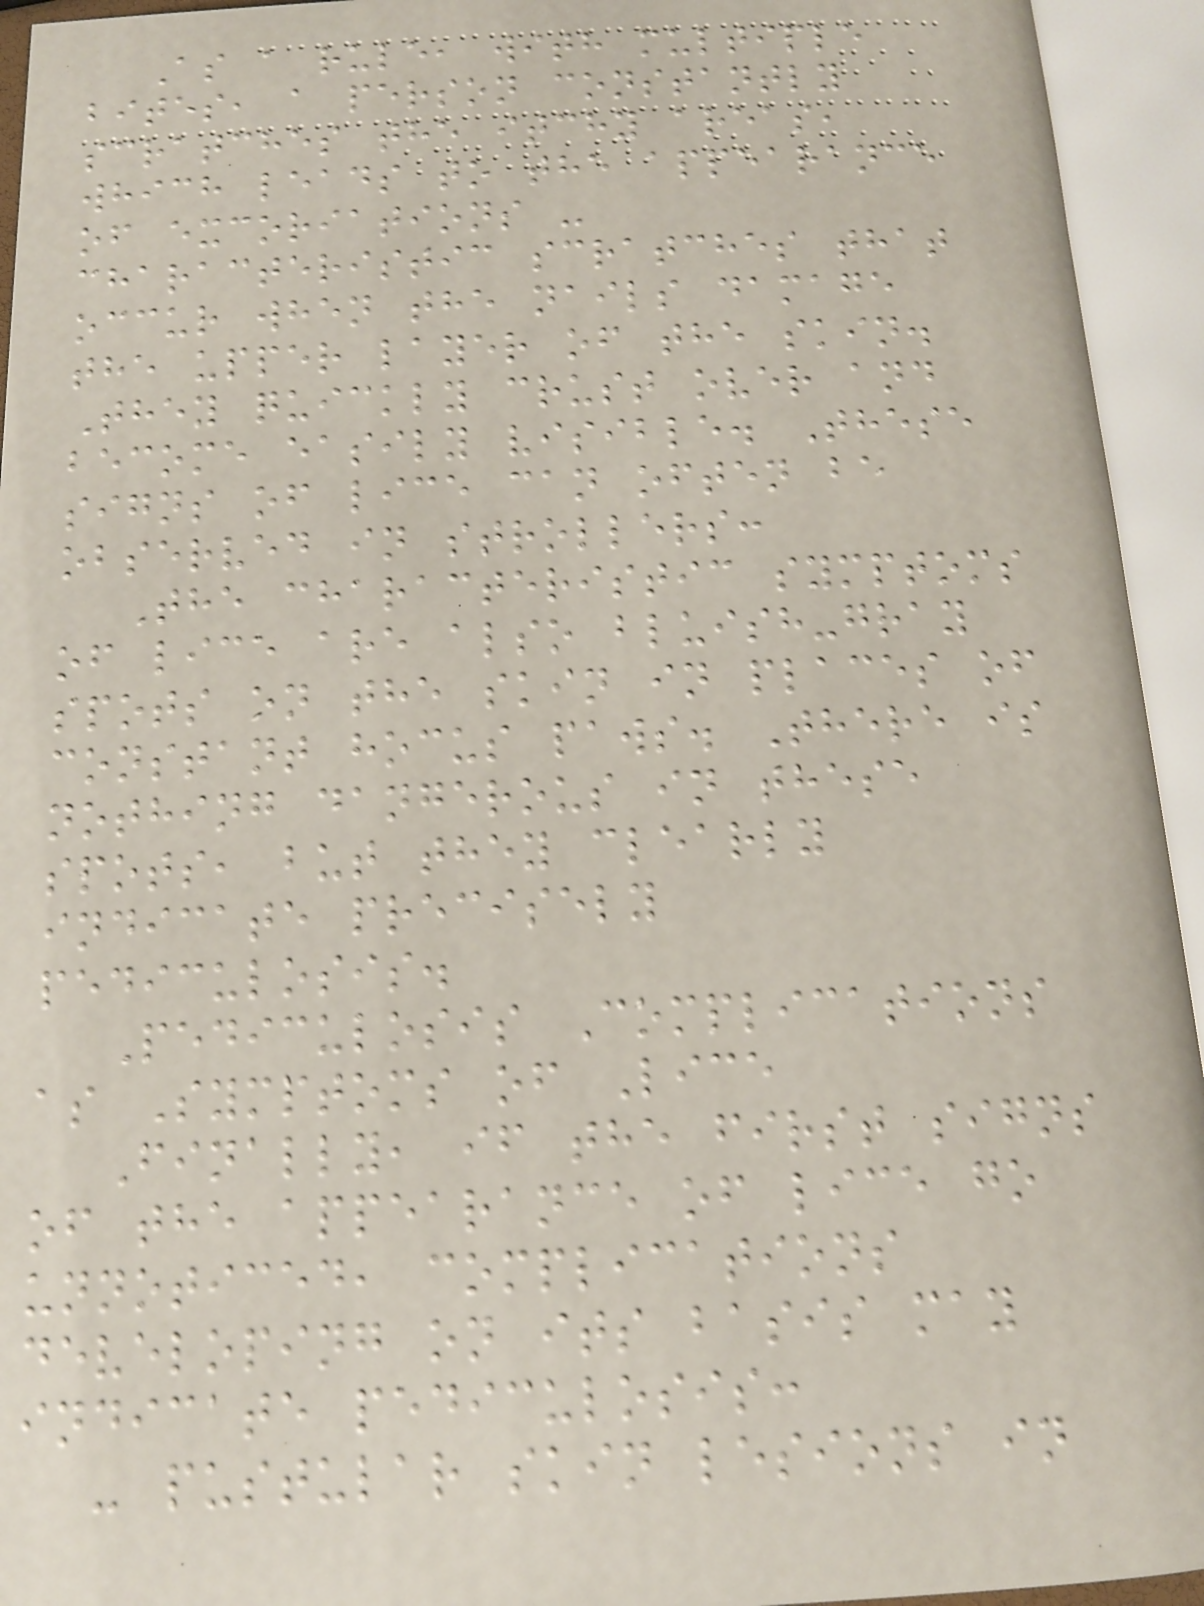As a rule, with multiple
bites, a person constantly
scratches the itchy areas,
which leads to the appearance
of excoriations -
characteristic scratches that
occur when the nails damage
the upper layer of the skin.
They quickly crust over and
become easily visible. These
signs of lice can often be
observed in strollers:
The characteristic symptoms
of lice are also bluish-gray
spots on the skin in places of
constant hocus paws. There is
nothing dangerous in these
spots, but they clearly
indicate precisely
pediculosis.
Pediculosis Complications
as Symptoms of Lice
Finally, if the first signs
of the appearance of lice go
unnoticed, complications
developing on its basis may
indicate pediculosis:
- pustular skin lesions in
